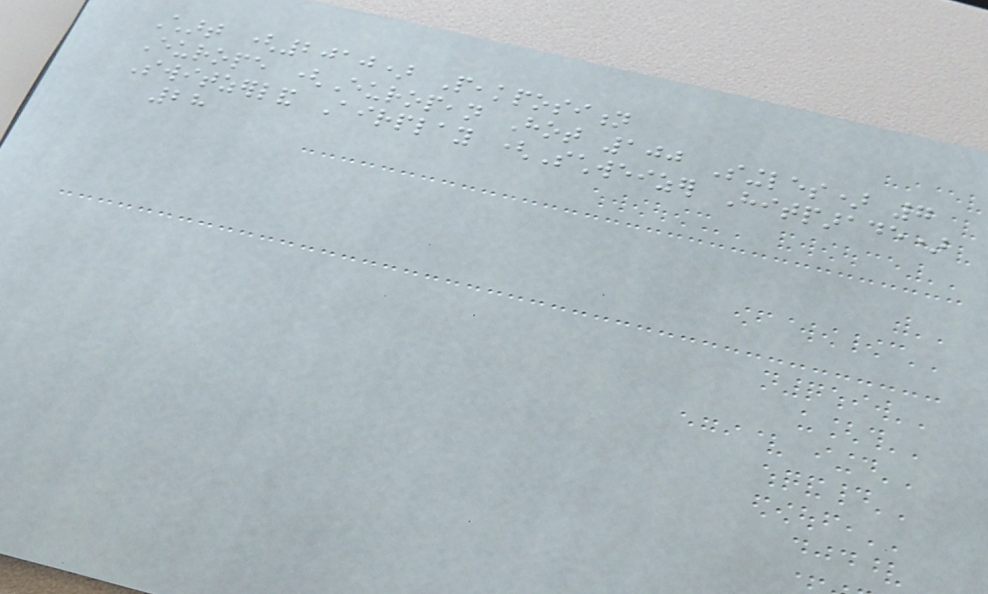Chart (2010) Peakposition
Europe (European Hot 100 Singles) 7
Switzerland Airplay (Schweizer Hitparade)
28
